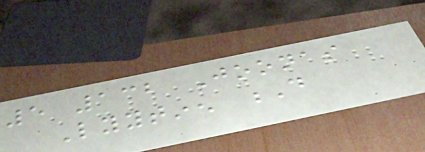5 132 Joonas
Lyytinen D
